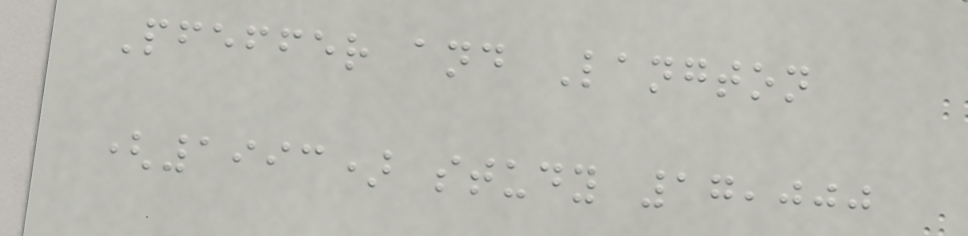Pfeffer and Langton
(1993) study 17,000
